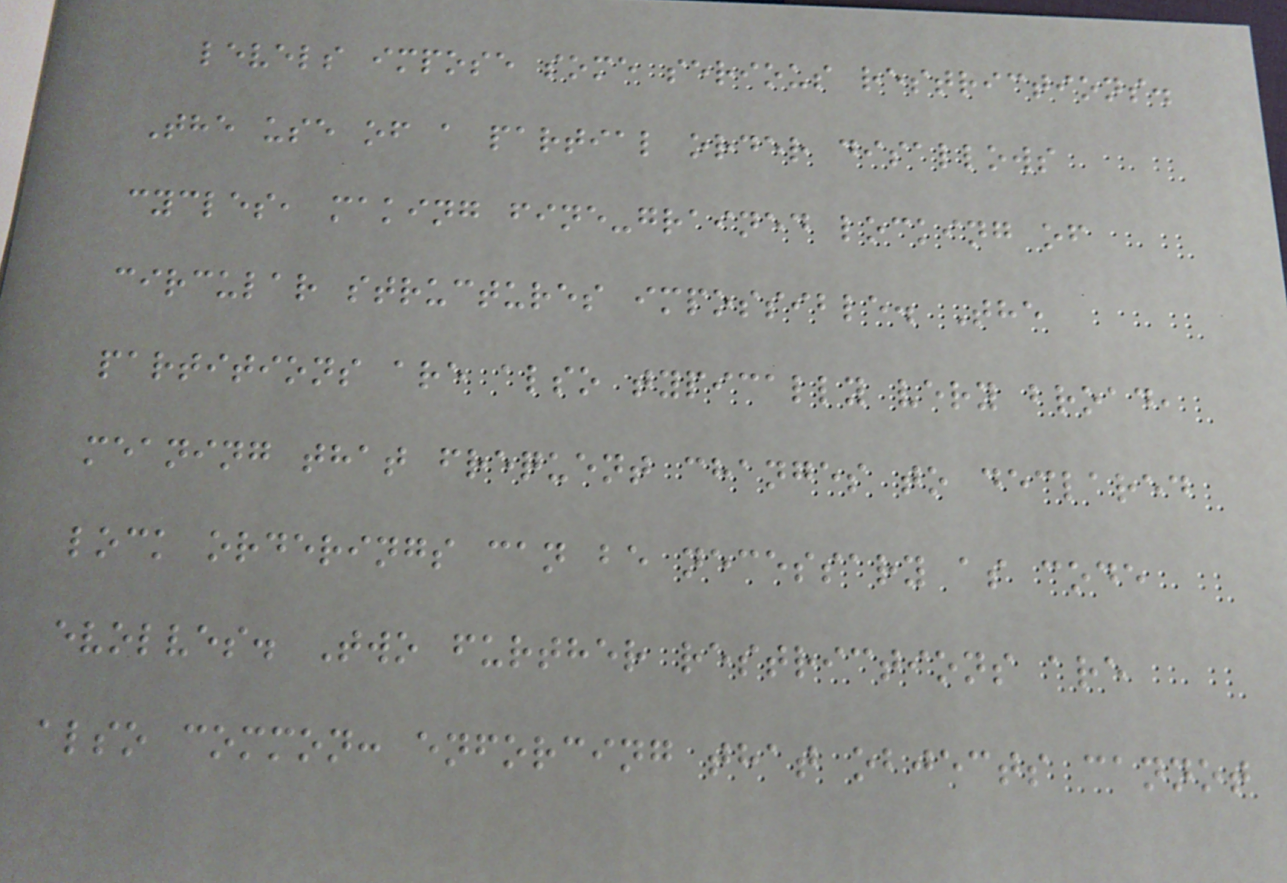levels impose some serious restrictions.
The use of a partial order disallows
cycles, making fine-grained locking of
circular structures impossible. The
partitions are also typically very broad,
meaning that frequent changes to declared
lock orderings can be necessary as code
evolves. Two further restrictions are
also common: enforcing that objects cannot
